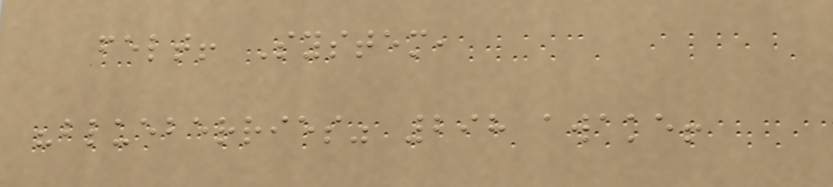felt! System,
"blueberries" 298 awake!
